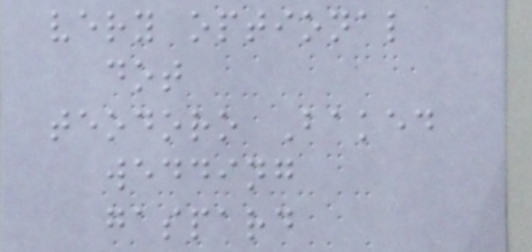very optional
dot
teodoro Baked
wedding
gaspard
